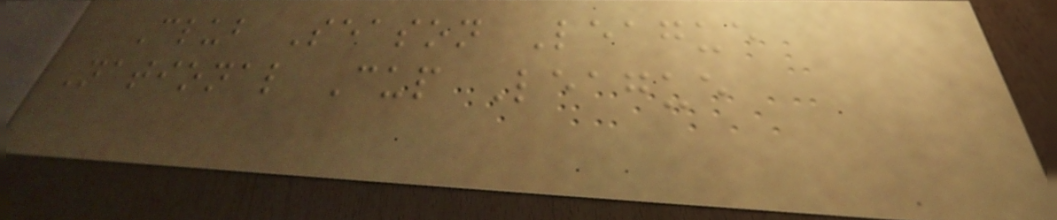Club Season League
National Cup League
